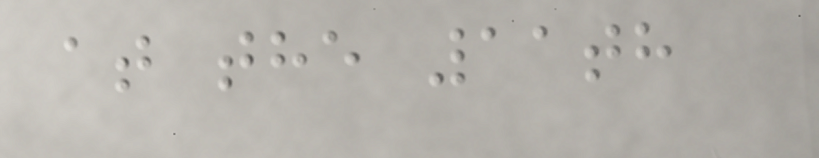at the 11th
